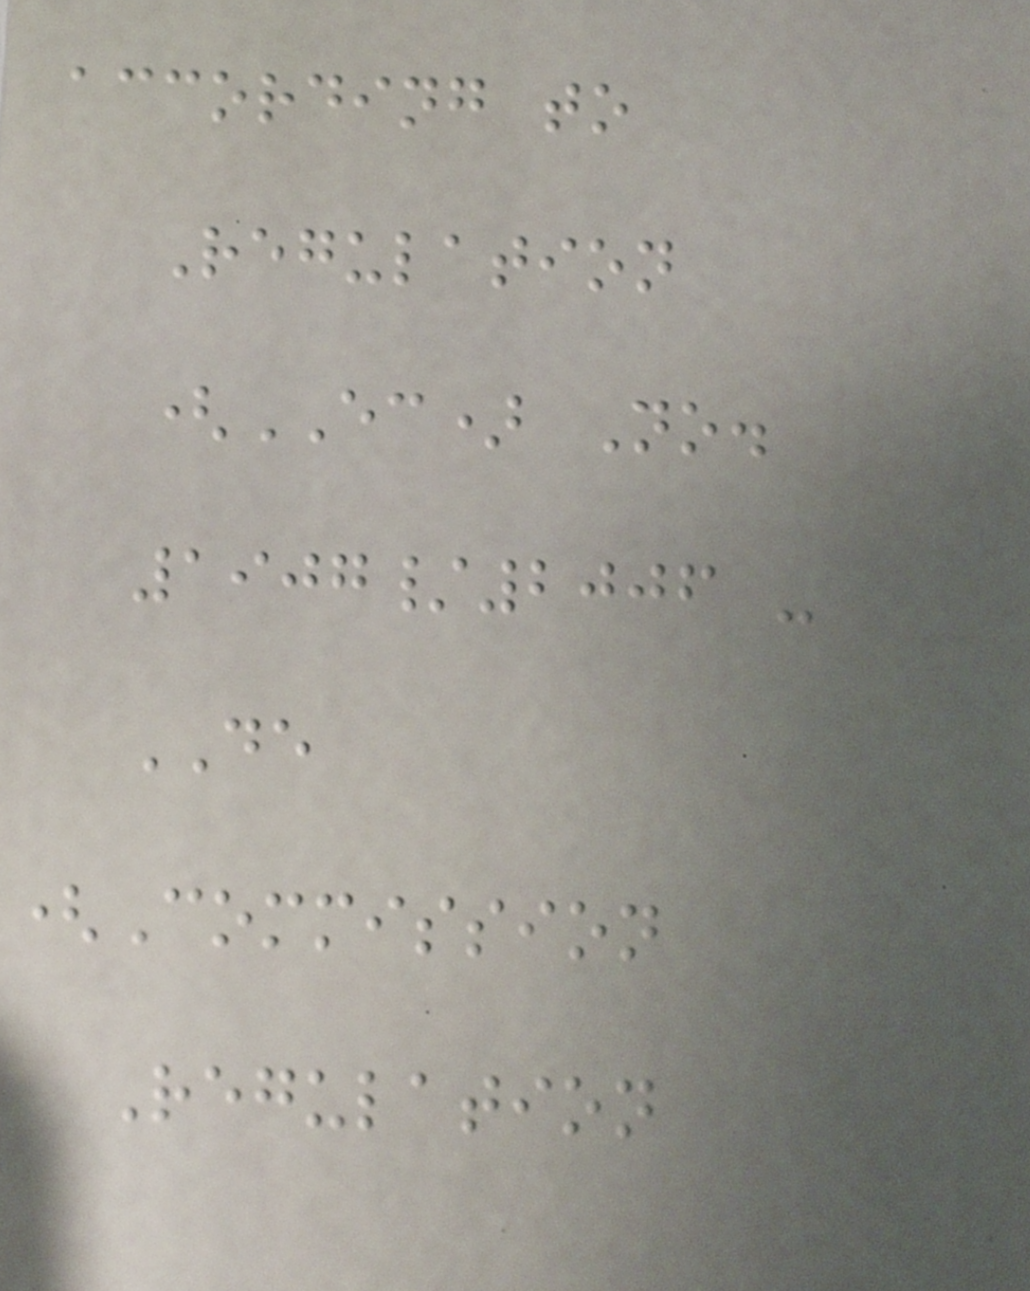according to
Regulation
(EC) No.
1907/2006 -
DE
(Commission
Regulation
